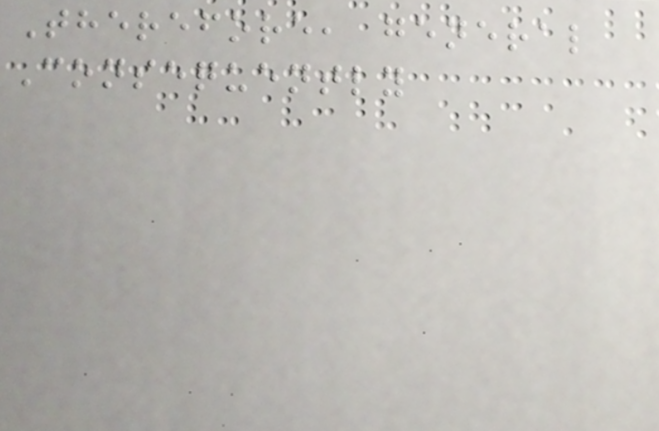Therefore, general
Consequently
